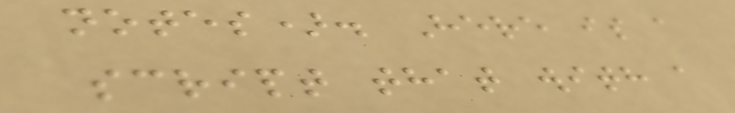notes). Here is a
script that with a
